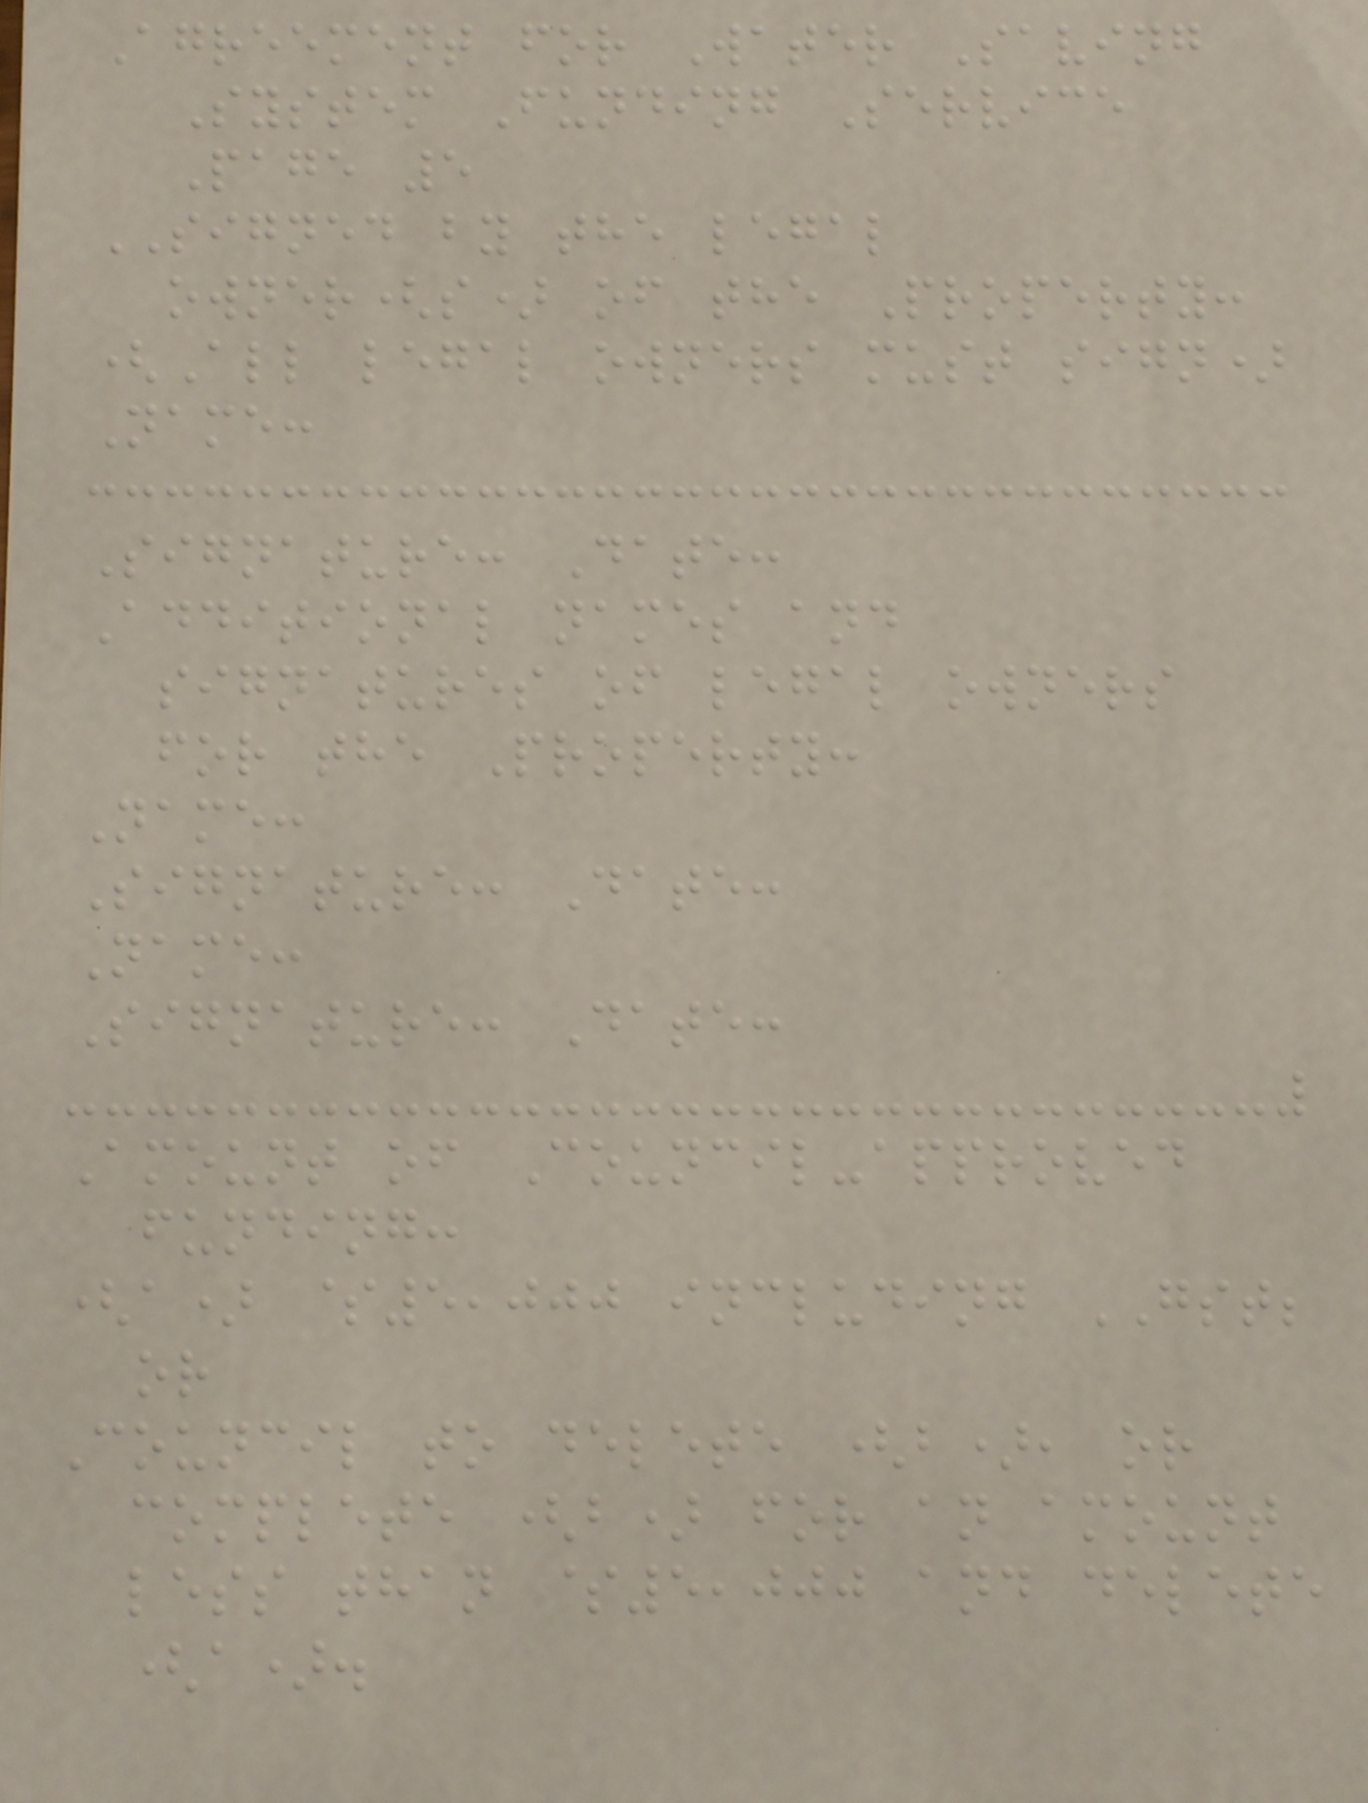Agreement for Water Saving
System Funding Service
Page 5
SIGNED by the legal
owner(s) of the Property:
(All legal owners must sign)
Name:
Signature: Date:
Additional names and
signatures of legal owners
for the Property:
Name:
Signature: Date:
Name:
Signature: Date:
Amount of Council-approved
funding:
(a) $5,000 including GST;
or
Council to delete (b), or
complete (b) for an amount
less than $5,000 and delete
(a).
